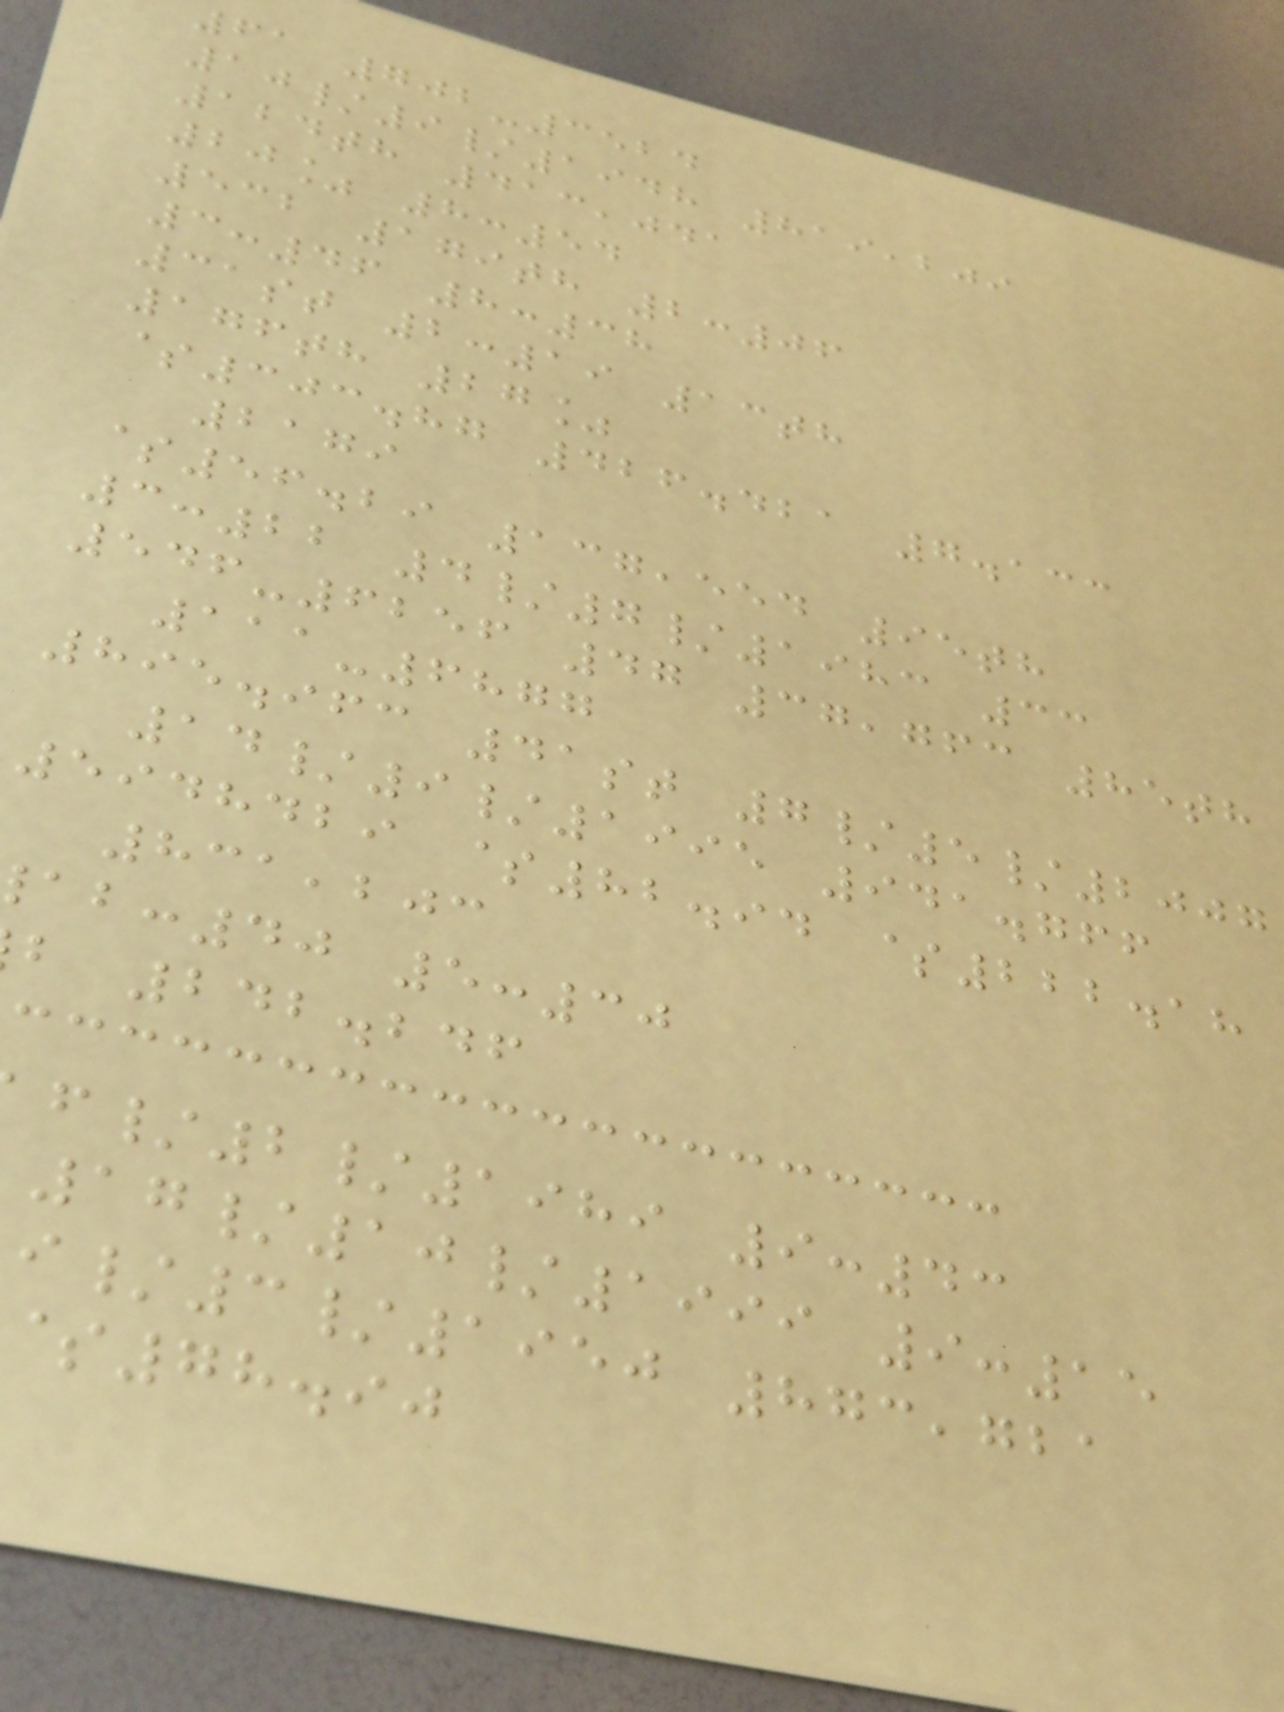61 702-3524
10/9/1948 819,209
124th 413,041
20% 8:54
532 179th 2:06
3:46 8:38
31st 2:19 13th
176th 27%
$303.87 426.421 7.133
2179
$56.29 137,554 95th
3:22 4/7/1983 33
546-6256 47 37,763 85th
111-6877
895.963 41st 7/5/2007
14/9/1995 941.766
5948429 $82.94 $222.18
831,203
:40 5:30
b 242.246
/2/1989 9:43
17/10/1999 9:15
/3/1950 873,721
78.90
